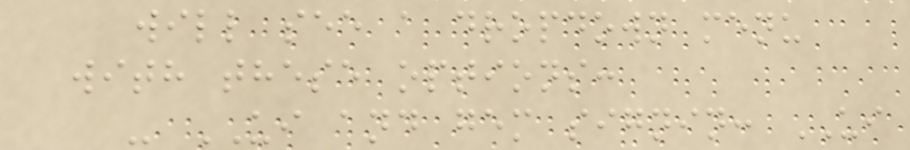will see a dropdown menu
with these options:
- UI and gem signin: UI
